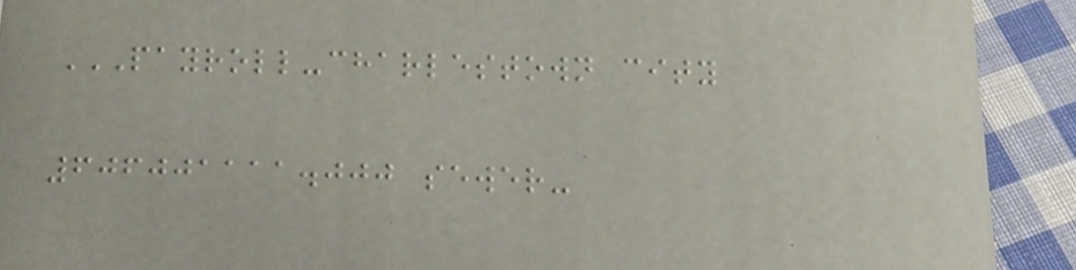PAYROLL-CHARLESTOWN CITY
606001111.000 SEWER-
